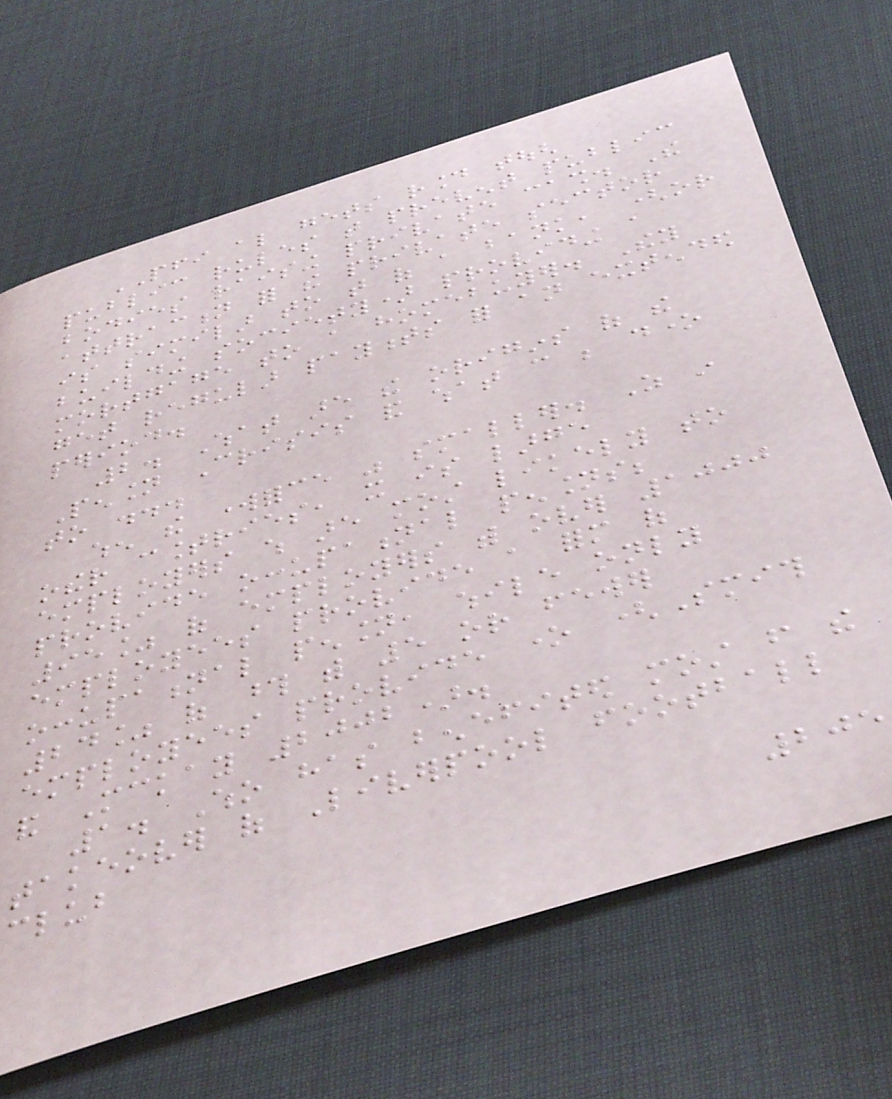PFI also gets round tough
public rules that prevent public
bodies raising private cash. The
attraction for the private sector
is similar to that of a bank, (or
building society) providing a
mortgage to a homebuyer. They
get regular payments for an extended
period.
2. What are the origins of the
Pension Crisis and what can be done
to ...
when the workforce was smaller. As in
other countries, it is large
employers which are most likely to
provide occupational pensions;
95% of employers with over 1000
employees provide a form of
occupational pension, while only
24% of those with 5 or fewer
employees provide one (Smith
and Mckay 2002).
1. Who has benefited most from the
takeover of Liverpool football
club
205
